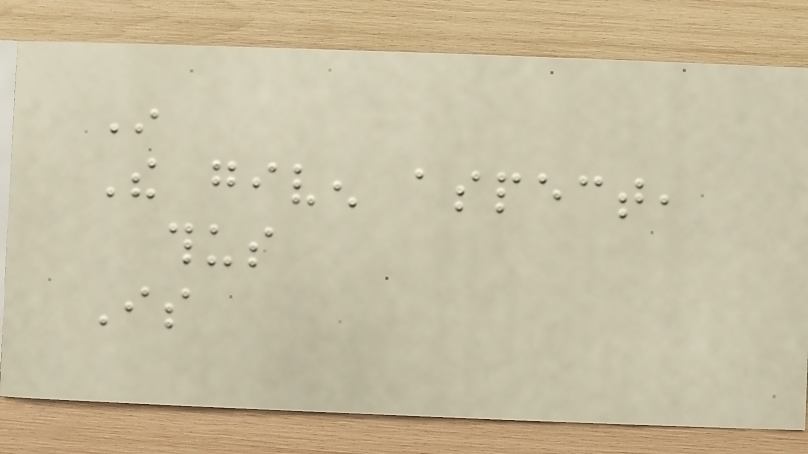In
The given aspect,
thus
Is
